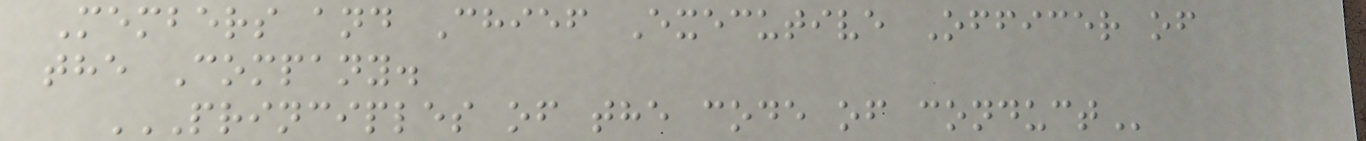Members and Chief Executive Officer of
the Company.
PRINCIPLES OF THE CODE OF CONDUCT
